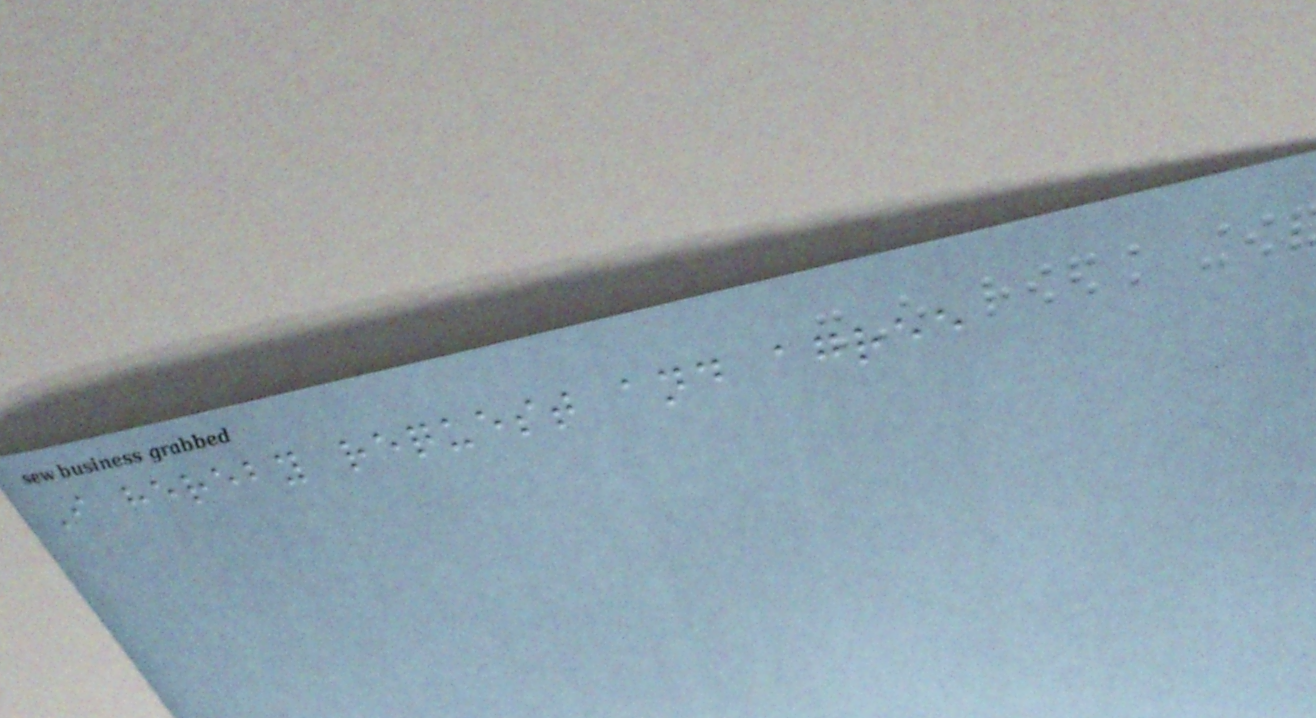I hereby request and agree
